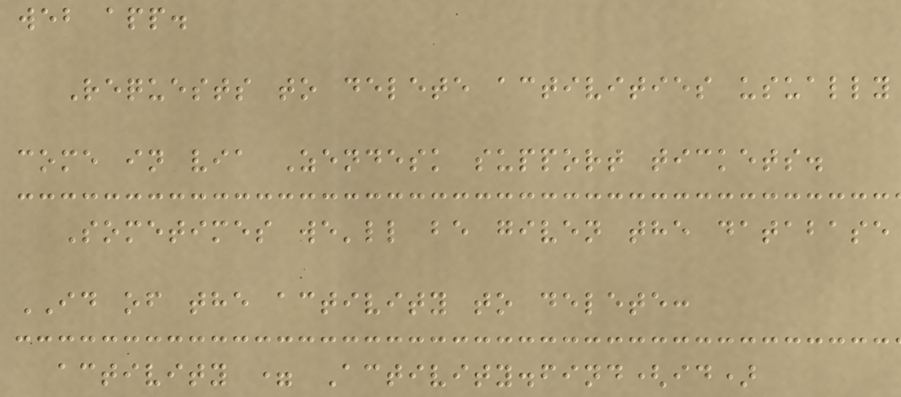web app.
Requests to delete activities usually
come in via Zendesk support tickets.
Sometimes we'll be given the database
ID of the activity to delete:
activity = Activity.find(id)
